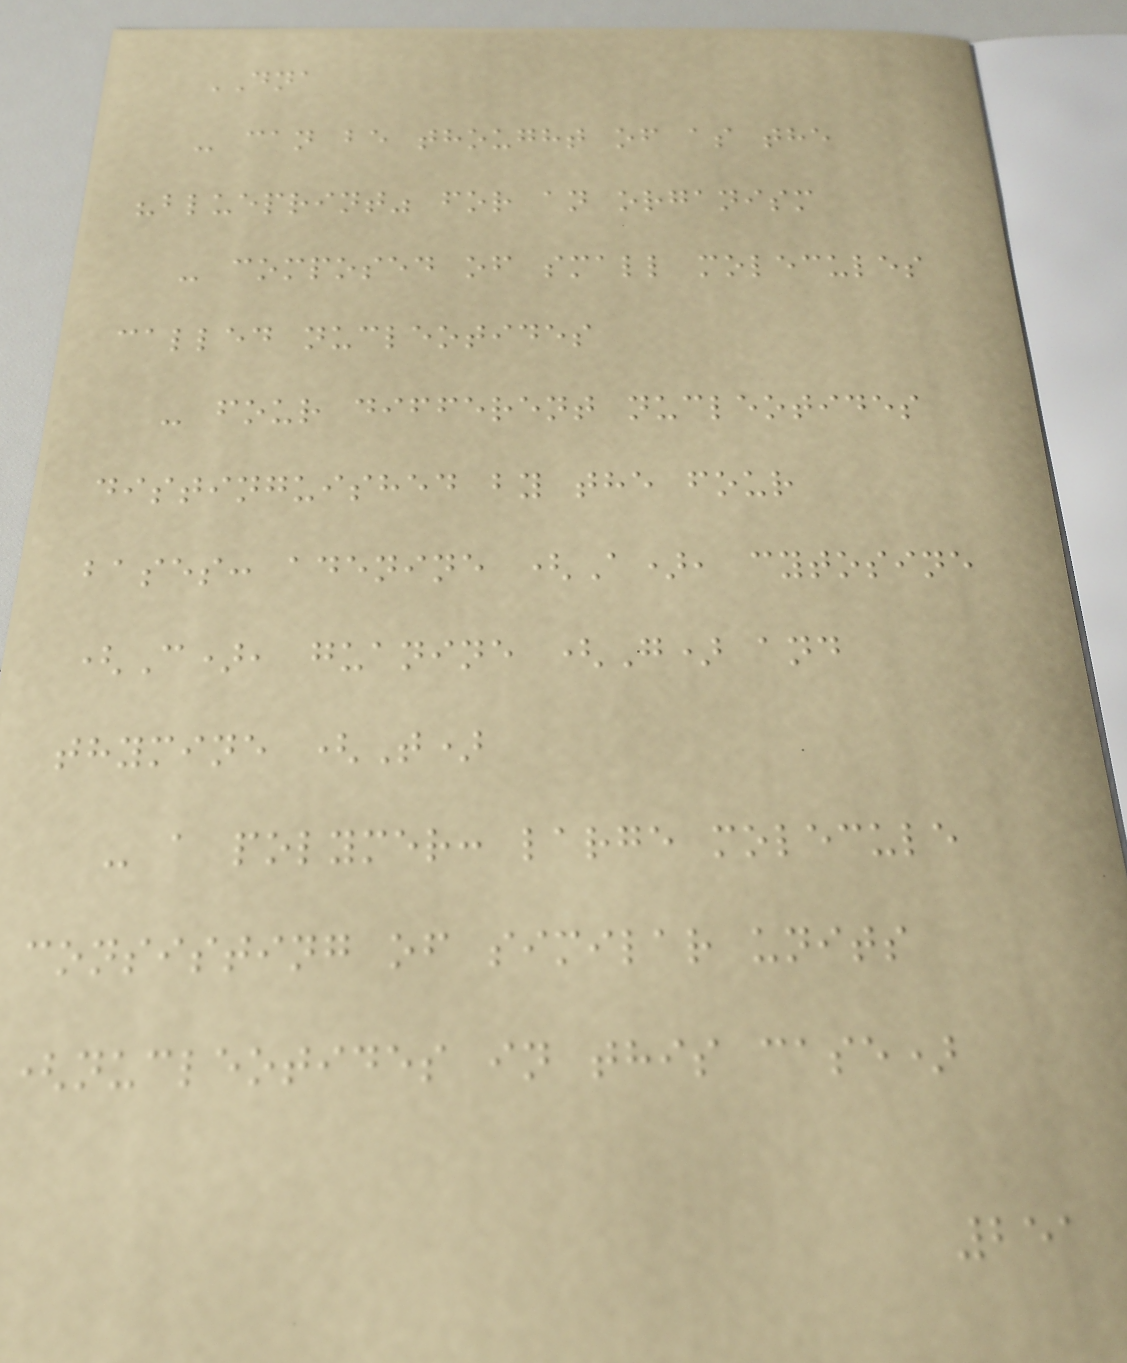DNA
- can be thought of as the
"blueprint" for an organism
- composed of small molecules
called nucleotides
- four different nucleotides
distinguished by the four
bases: adenine (A), cytosine
(C), guanine (G) and
thymine (T)
- a polymer: large molecule
consisting of similar units
(nucleotides in this case)
251
